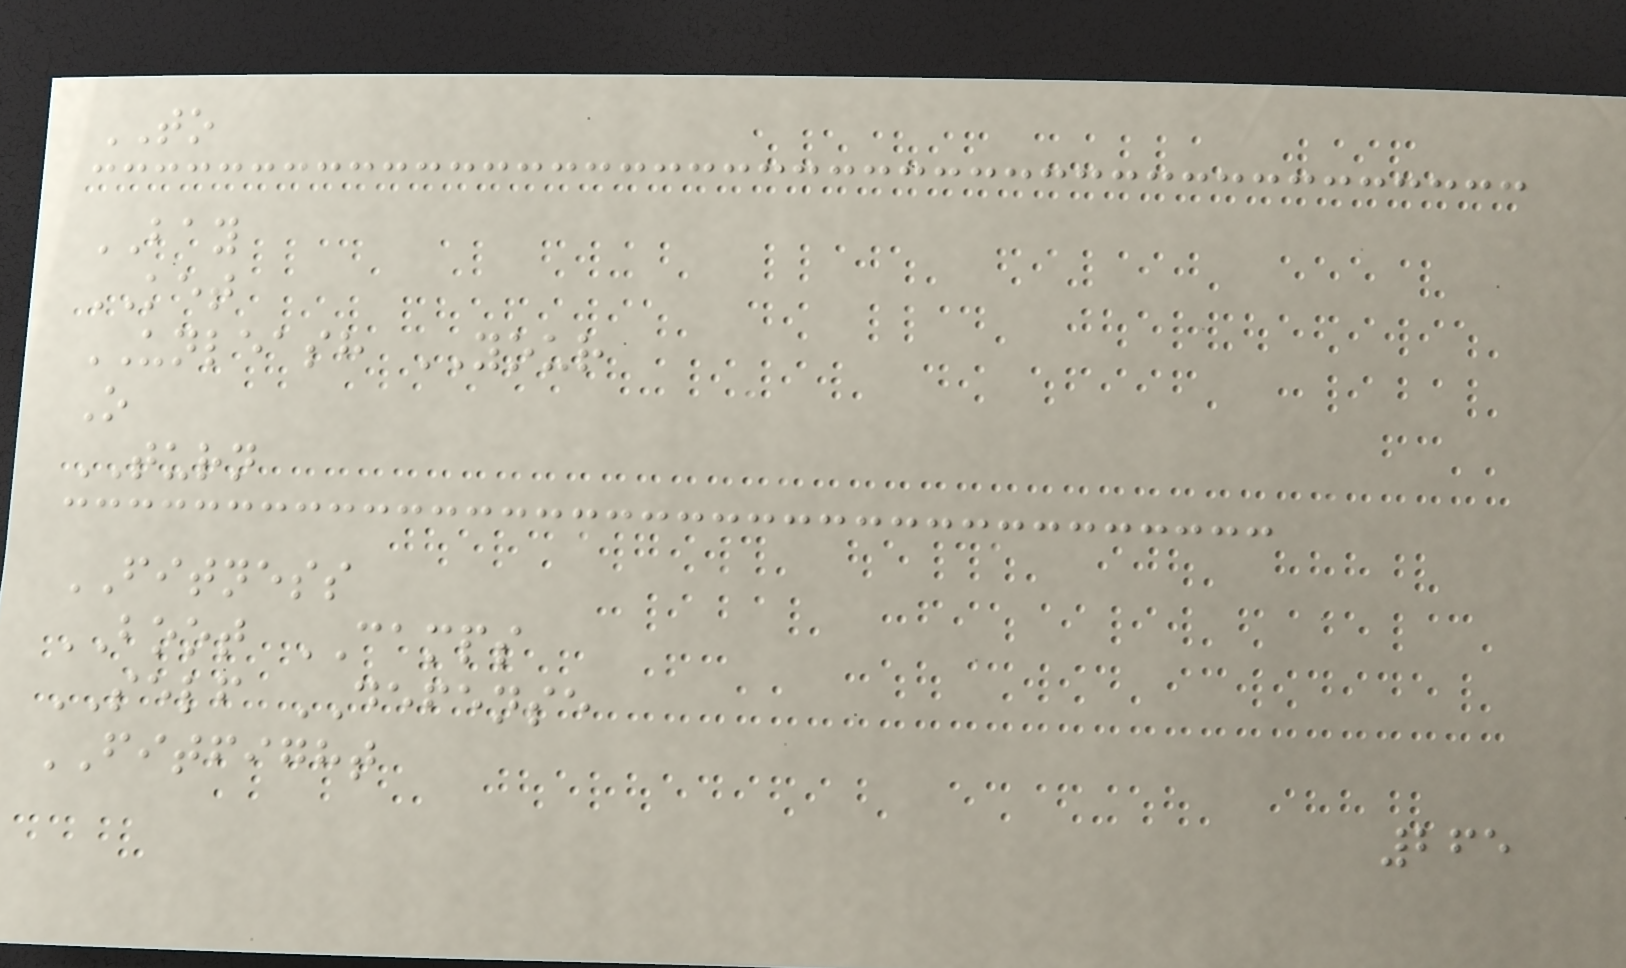TO
BAY
KET
UNLEASH YOUR
O
TURN
FITNESS
BOOT CAMPS
SELF DEFENSE
FITFIGHT
265
